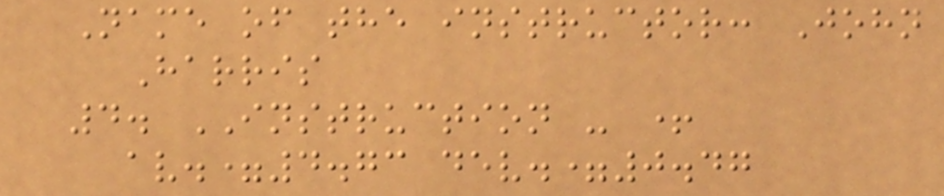Name of the instructor: John
Harris
4. INSTRUCTION - +
av.=4.73 dev.=0.47
